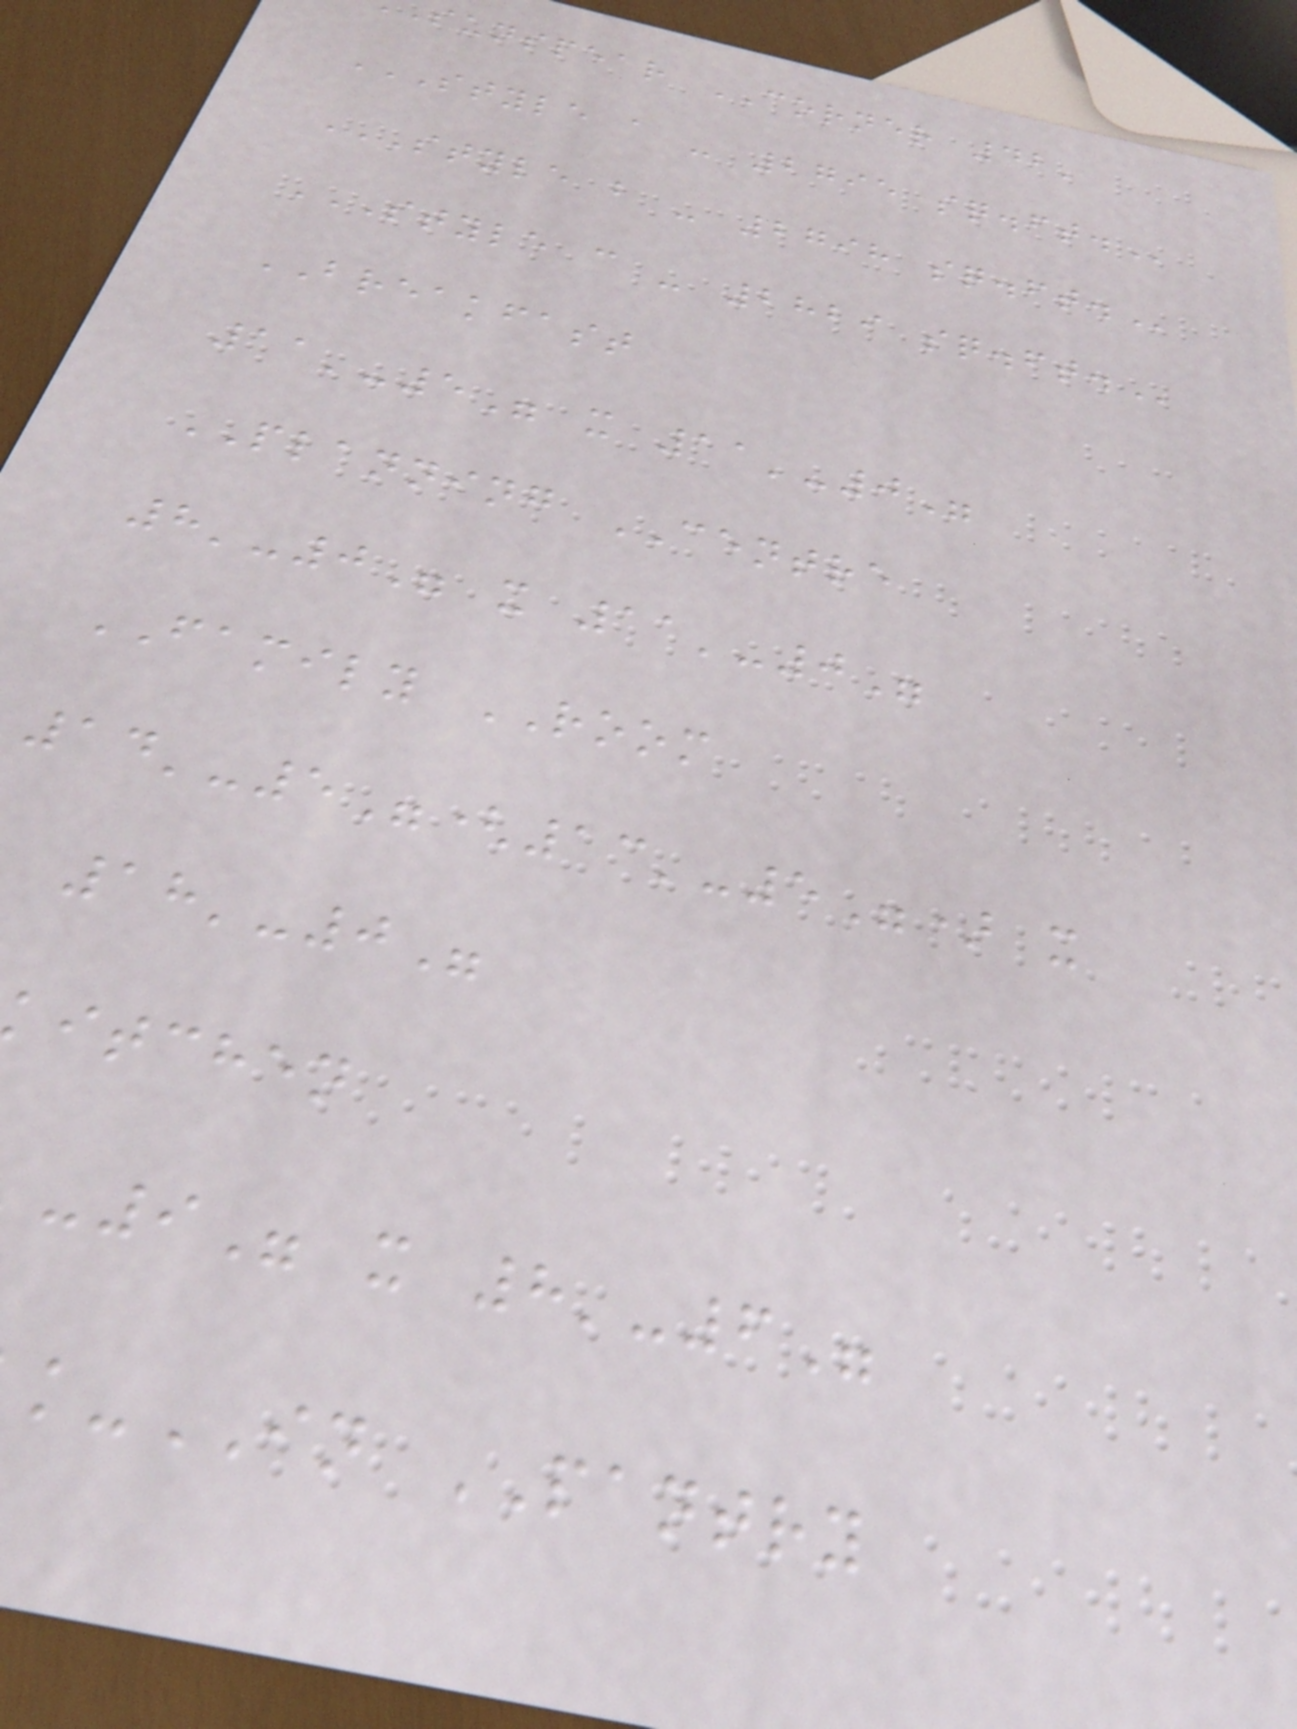sunspear CORNER 42'
STYLE A - 2795 SQ.FT.
STYLE B - 2798 SQ.FT.
STYLE C - 2829 SQ.FT.
BREAKFAST
11'-5" x 11'-0"
PLANNING CENTRE
8'-0" x 11'-0"
FAMILY ROOM
14'-5"(13'-5") x
18'-0"
itchen
-9" x 8'-6"
-IN PANTRY
